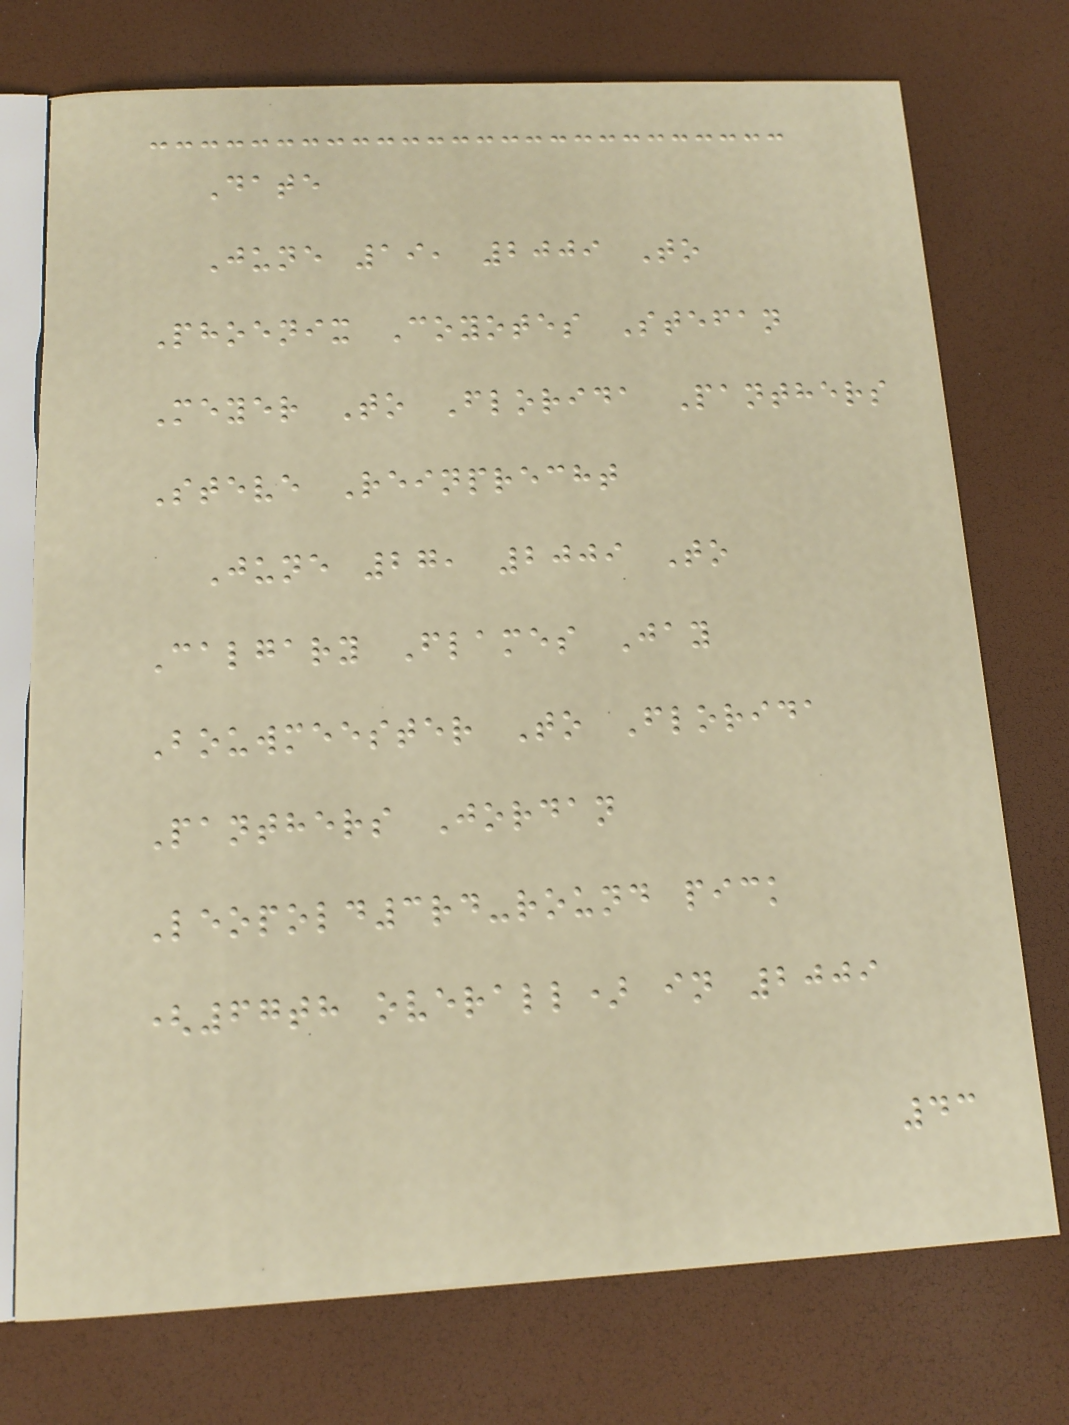Date
June 19, 2009 To
Phoenix Coyotes Stefan
Meyer To Florida Panthers
Steve Reinprecht
June 27, 2009 To
Calgary Flames Jay
Bouwmeester To Florida
Panthers Jordan
Leopold3rd-round pick
(67th overall) in 2009
43
